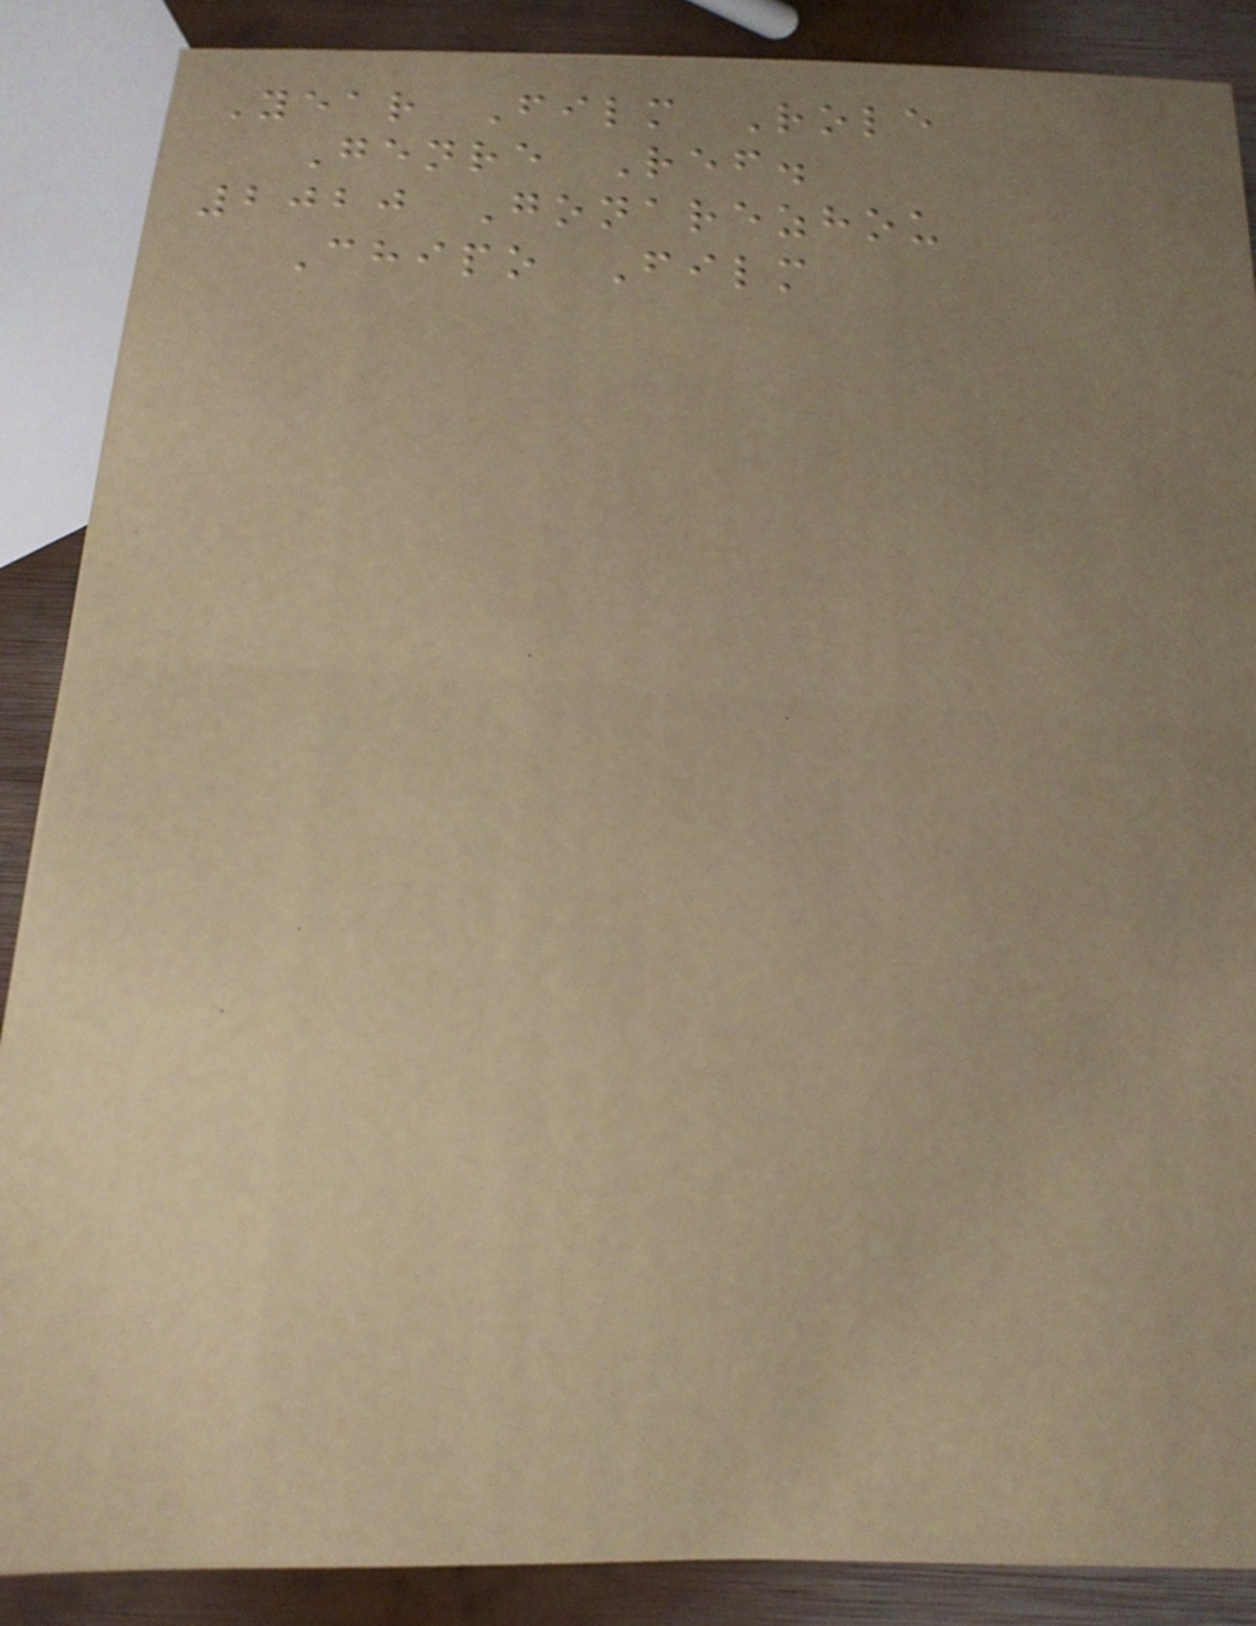Year Film Role
Genre Ref.
2020 Gonarezhou
Chipo Film
